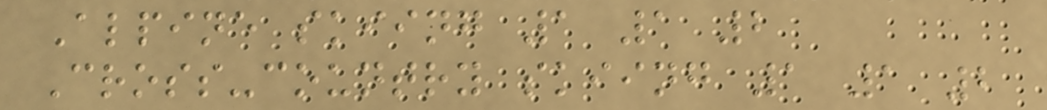Alpine skiing 1 1 2
Cross-country skiing 1 1 2
